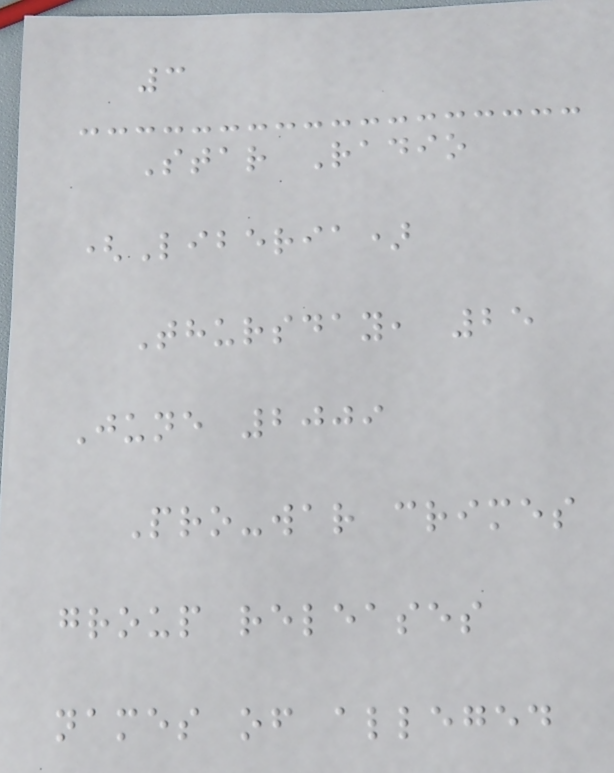3
Star Radio
(Liberia)
Thursday, 25
June 2009
Pro-war crimes
group releases
names of alleged
